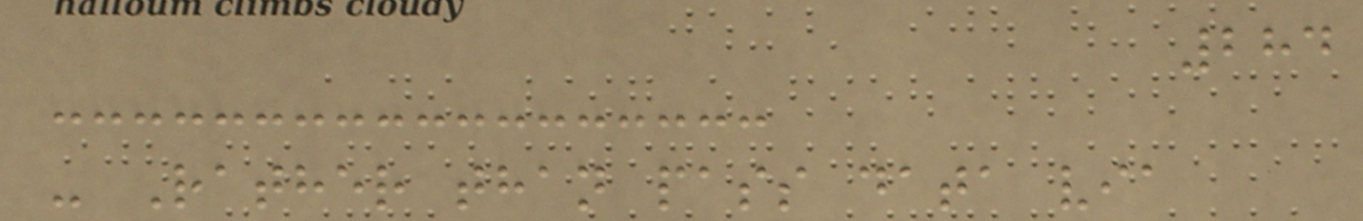284
- Rather than pass data via
